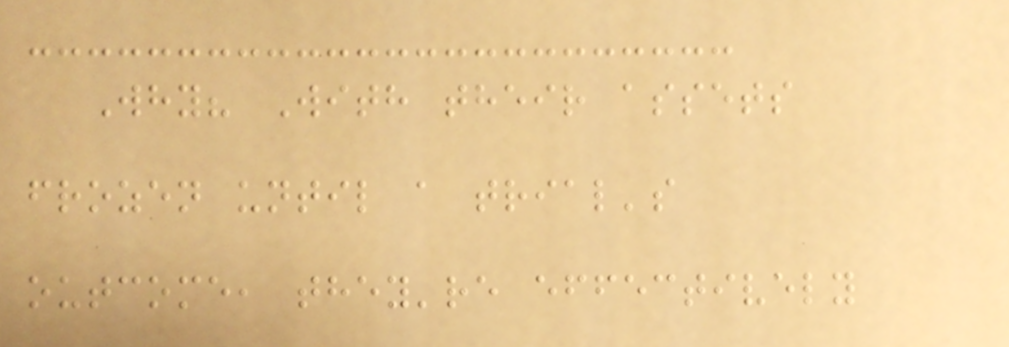Why? With their assets
frozen until a trial's
outcome, they're effectively
